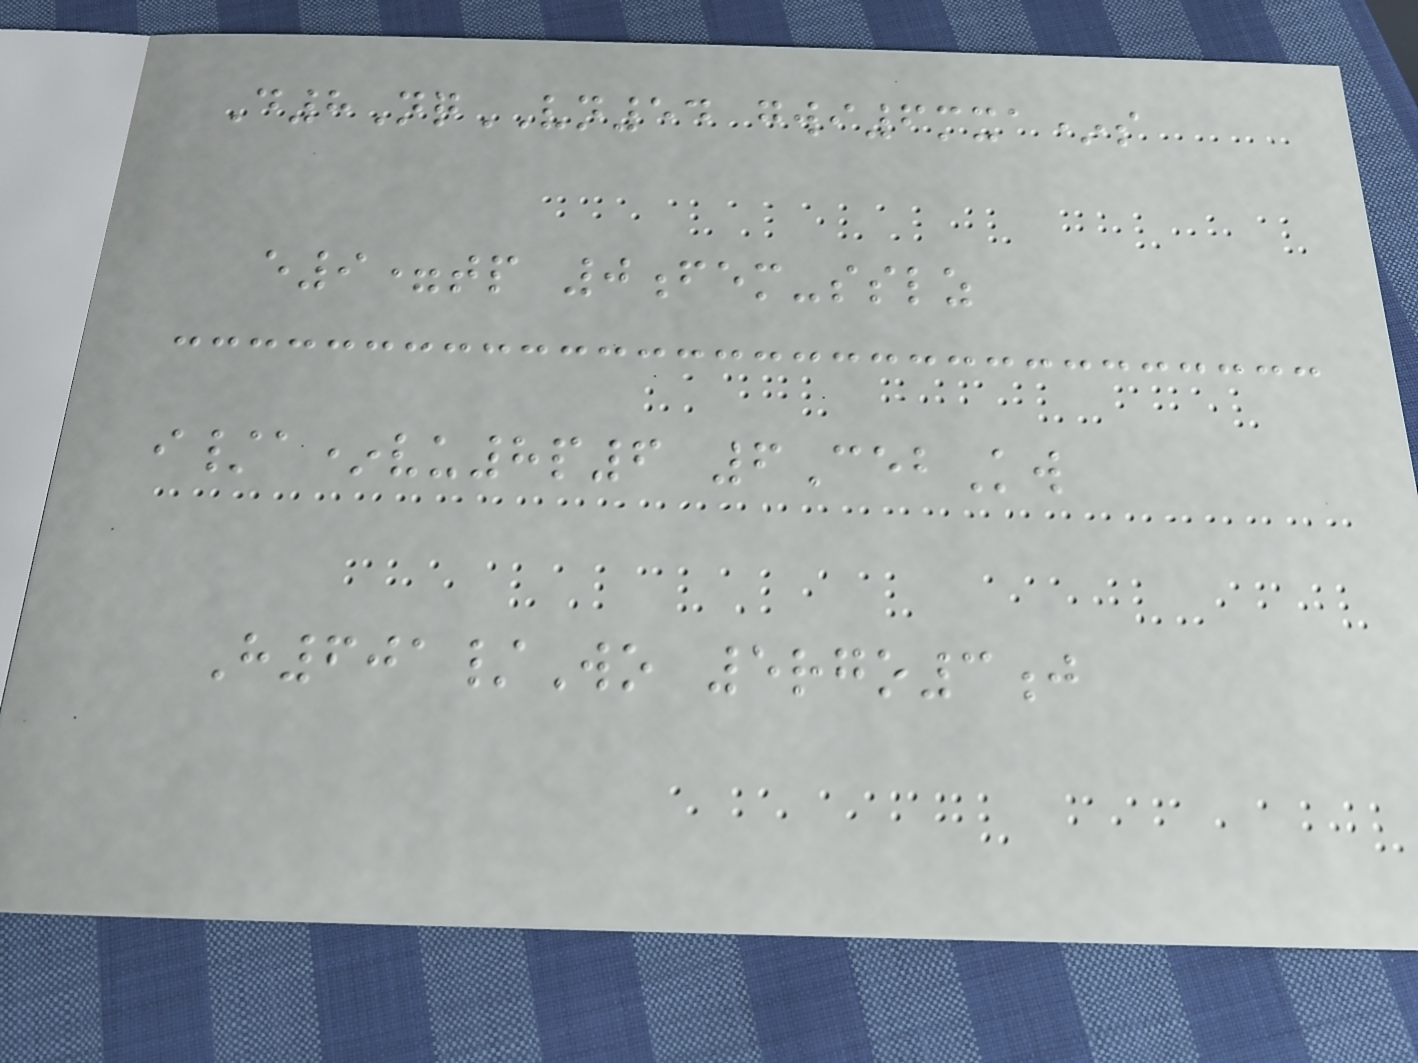D8NqVN54 gwi6mxa*s
e9=tp 0fem-sslz
i/a*vu8p6 6CebKw
H601/Wo 5rgo3j
